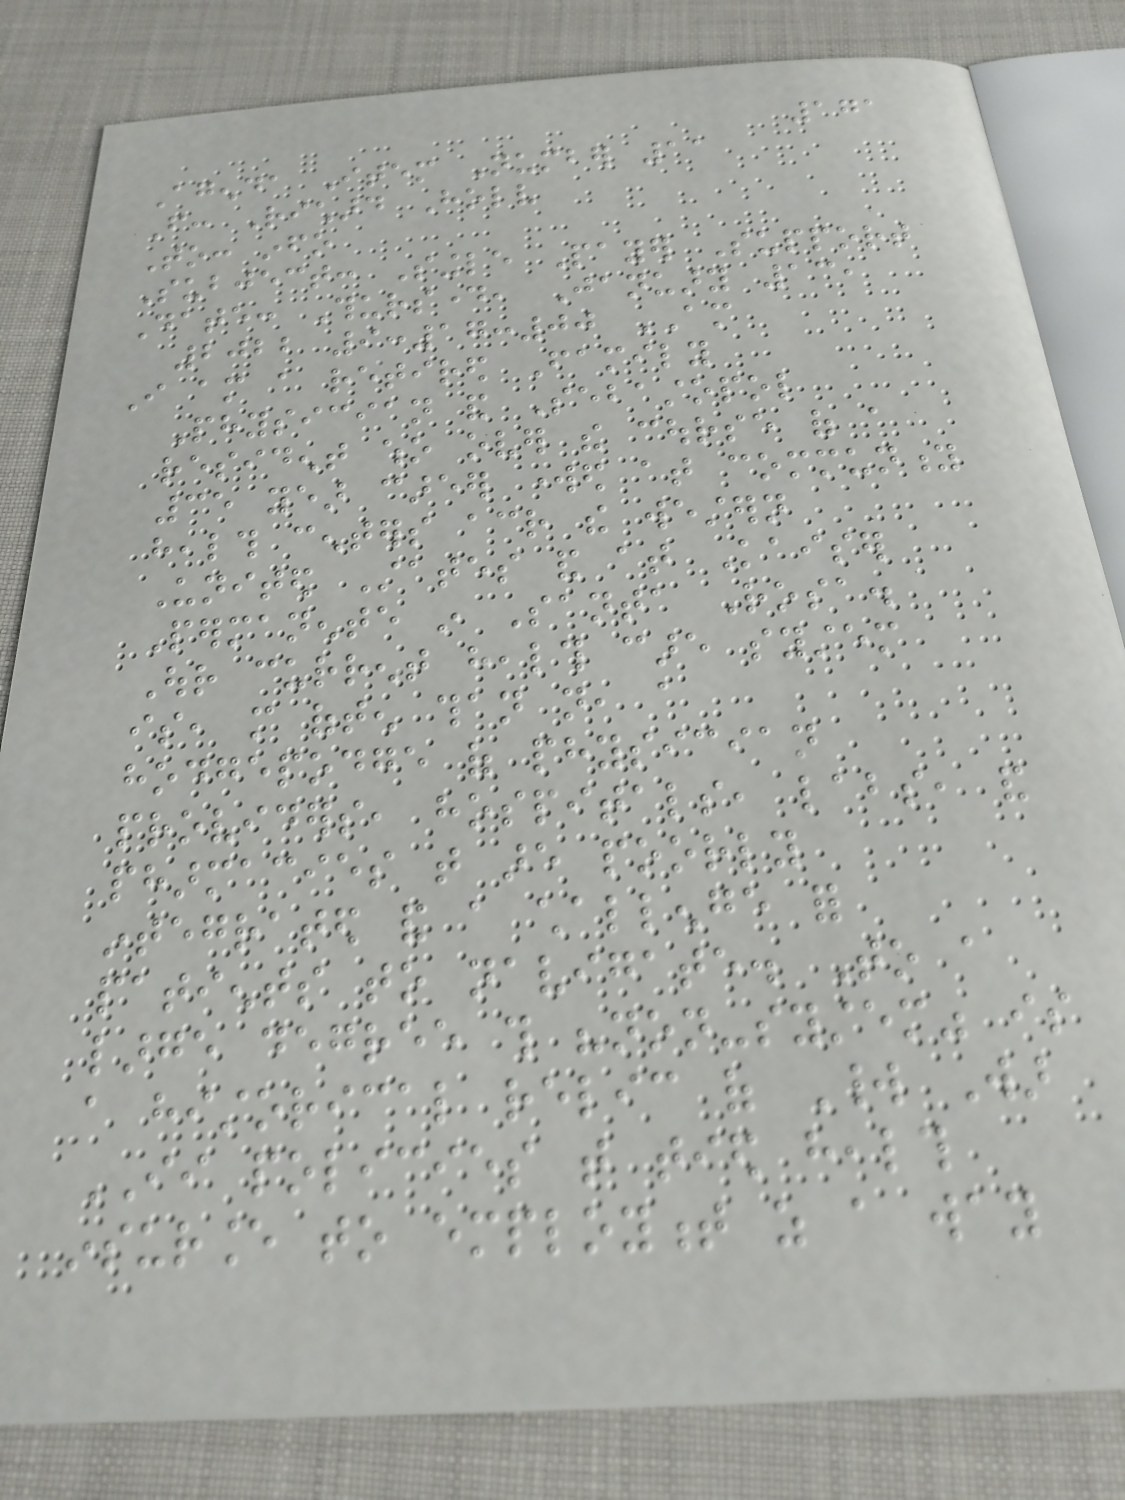171
Agenda Item Number 11
From: Richard Holv
To: info
Subject: Single Payer Support
Date: Thursday, January 13,
2022 9:17:00 AM
I am a retired Family
Physician and Sebastopol
resident who over the course of a
35 year career worked at community
health centers across the western
United States and at Kaiser
Permanente in Santa Rosa.
Our current health care system
is, more often than not, a
hodgepodge of physician
providers, hospitals, labs, and
pharmacies that are poorly
integrated and a challenge for
patients to navigate. To a
large degree this "non-system" is
a historical relic of World War
II policies that tied health
insurance to employment as a way
